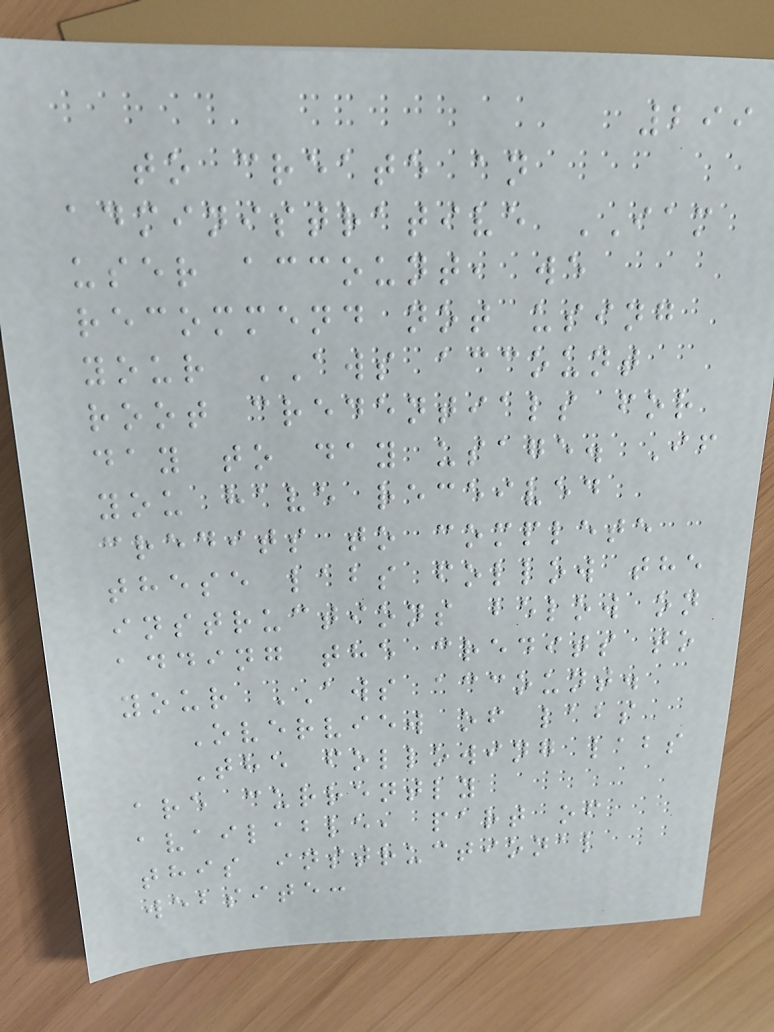299
to create an
administrative IAM
user account, we
recommend not using
your AWS account
root credentials for
day to day usage. If
you have received
credits to complete
these labs follow the
instructions below on
adding the credits to
your AWS account.
Overview of labs
The following labs
are currently
available, part of
this instructional
website:
